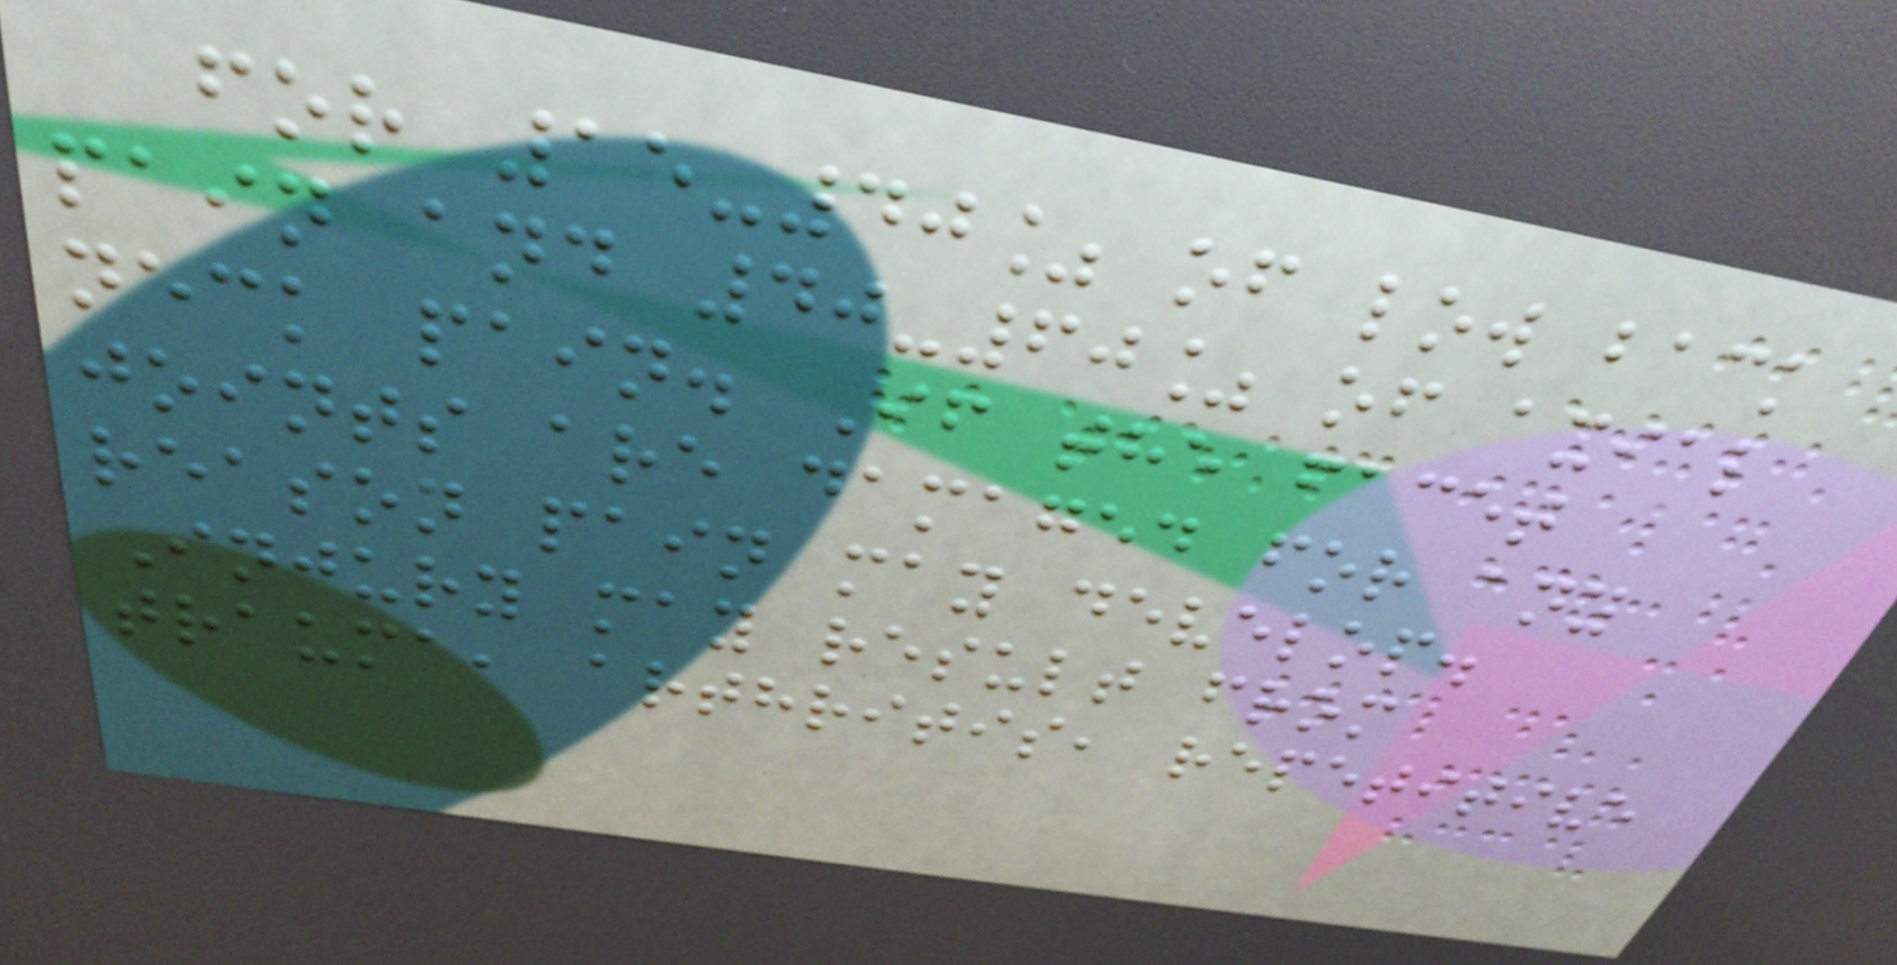for 15-40% of low back
pain and 40-60% of axial
neck pain. If the facet
joints are damaged for any
reason pain may develop.
Injury may result from
trauma, arthritis, repetitive
